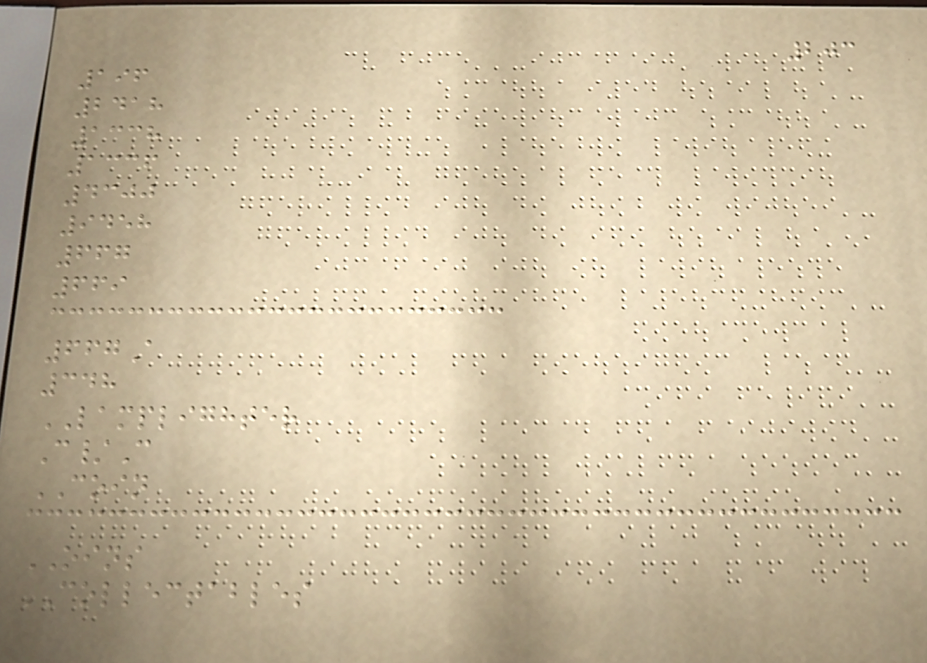203
196
2418
1338
1336
4300
9458
667
669
667A
348
LAMPLIGHTER
C/C
COIN
OINS
COLLECTABLES
